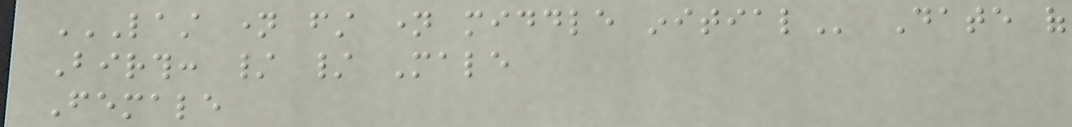LAST NAME FIRST NAME MIDDLE INITIAL Date of
Birth: / / Male
Female
